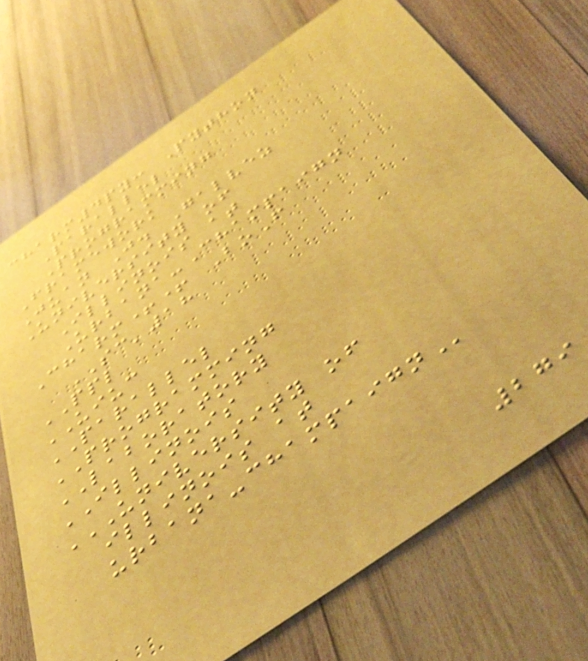charm4py: Python
Parallel
Programming
Framework
Juan J. Galvez
University of
Illinois at
Urbana-Champaign
Charm++ BoF
SC'18
PPL
UIUC
PARALLEL
PROGRAMMING
LABORATORY
ILLINOIS
UNIVERSITY OF
ILLINOIS AT
URBANA-CHAMPAIGN
279
